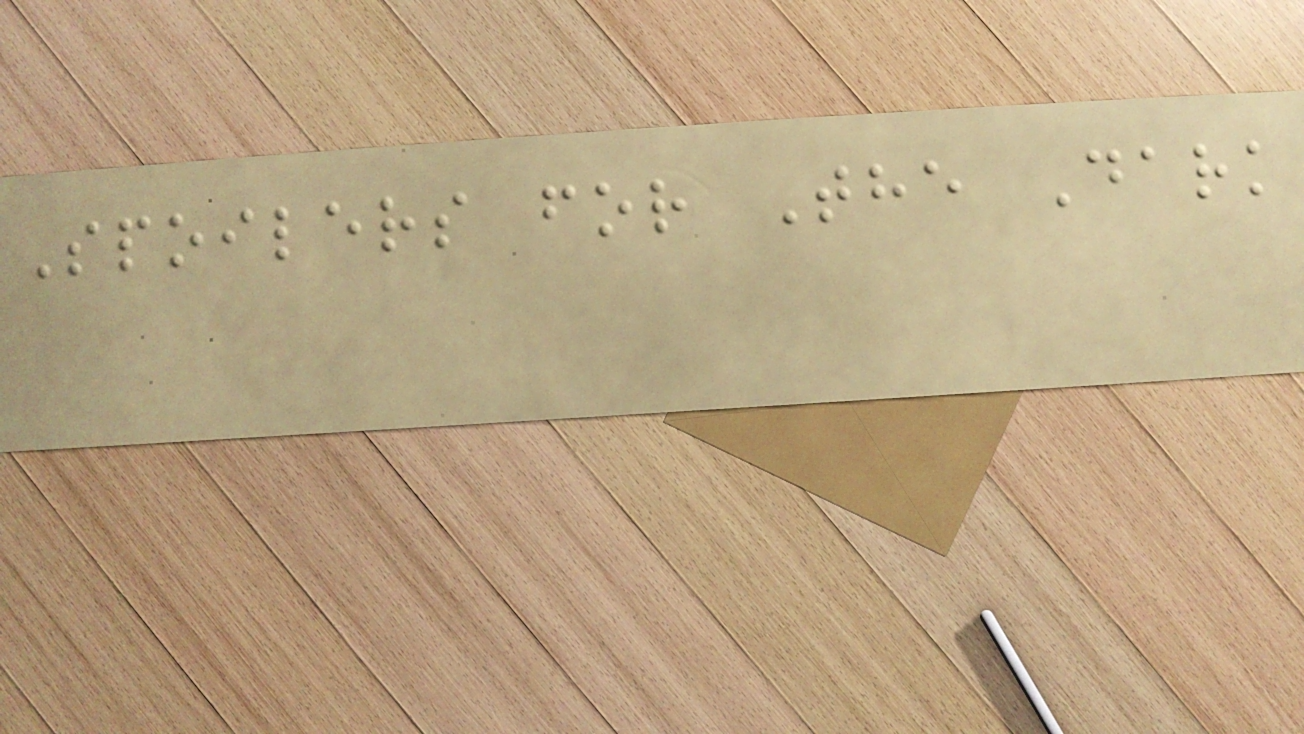Spoilers for The Dark
